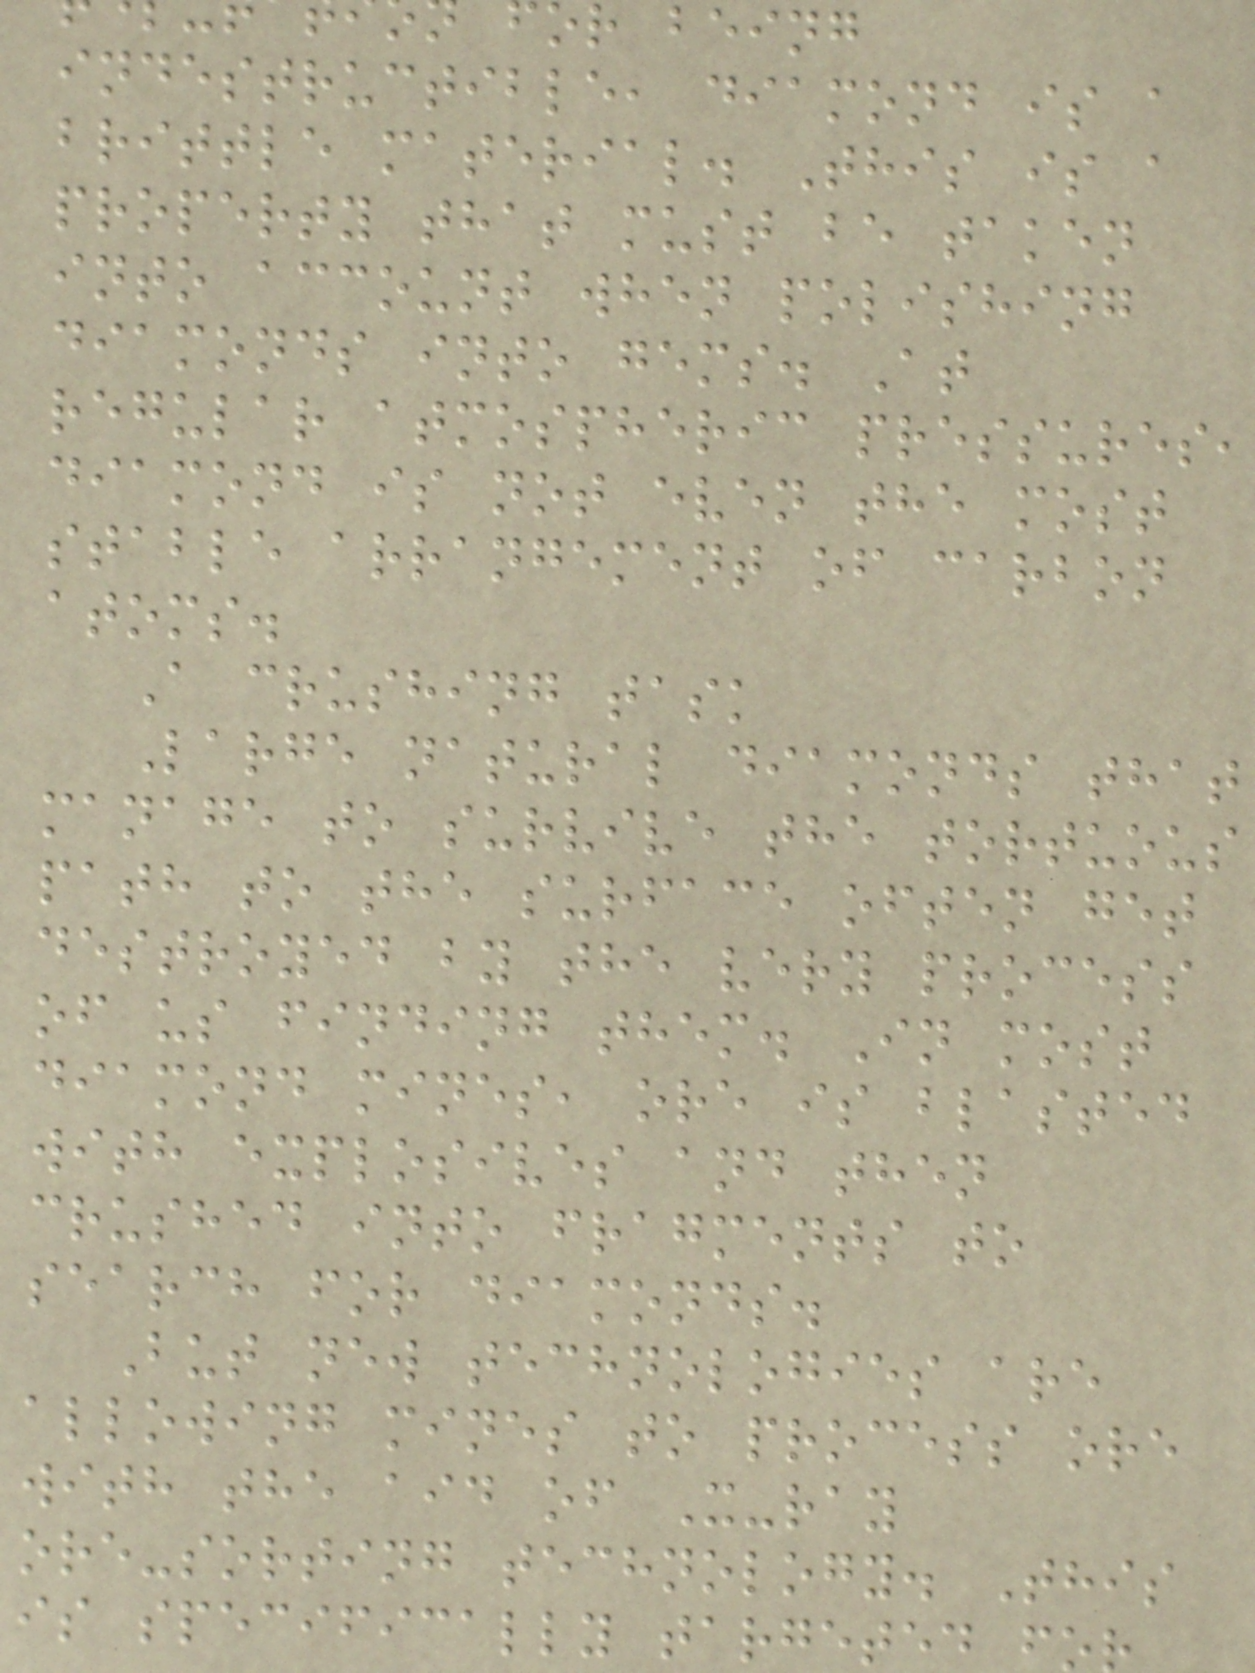or being
indestructible, diamond is a
brittle material. This is a
property that must be taken
into account when polishing
diamonds into gems. At
regular atmospheric pressures,
diamond is not even the most
stable arrangement of carbon
atoms.
A crushing task
Large natural diamonds that
manage to survive the tortuous
path to the surface often get
destroyed by the very process
of us finding them. In most
diamond mines, ore is blasted
with explosives and then
crushed into fragments to
search for diamonds.
But new technologies are
allowing mines to process ore
with the aid of X-ray
ore-sorting technology. This
is specifically targeted f
